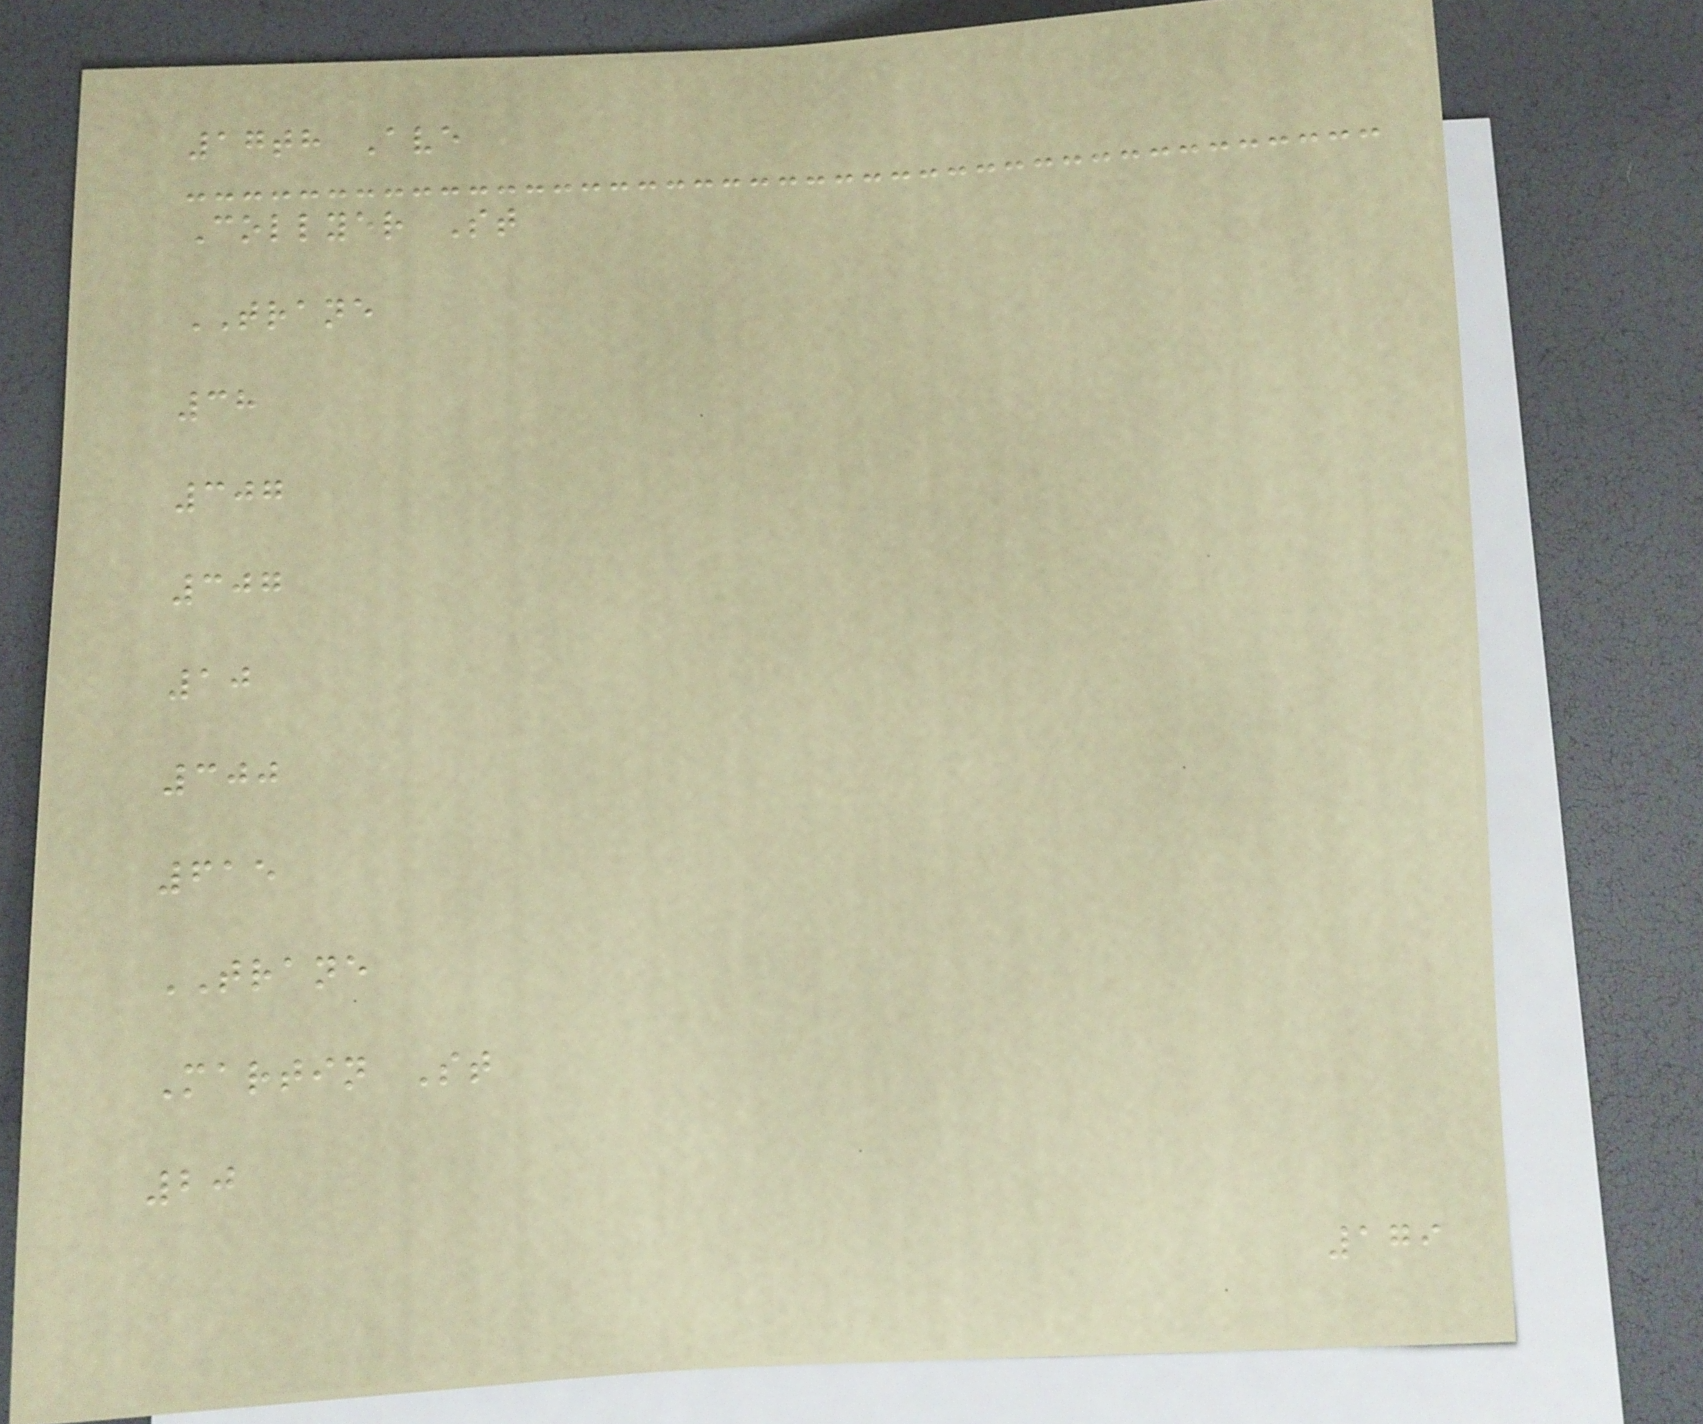17th Ave
Collyer St
TRANE
38
307
307
10
300
615
TRANE
Martin St
20
179
